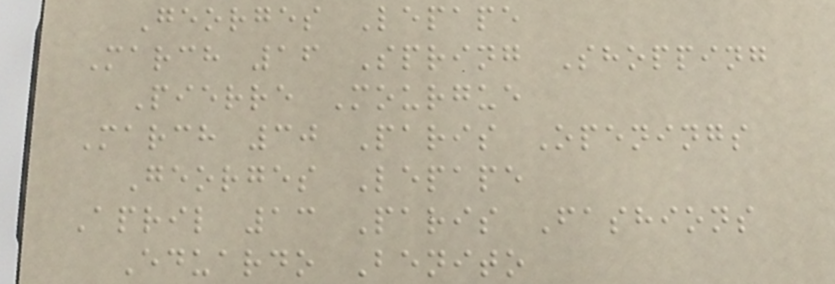Georges Lepape
March 16 Spring Shopping
Pierre Mourgue
March 30 Paris Openings
Georges Lepape
April 13 Paris Fashions
Eduardo Benito
